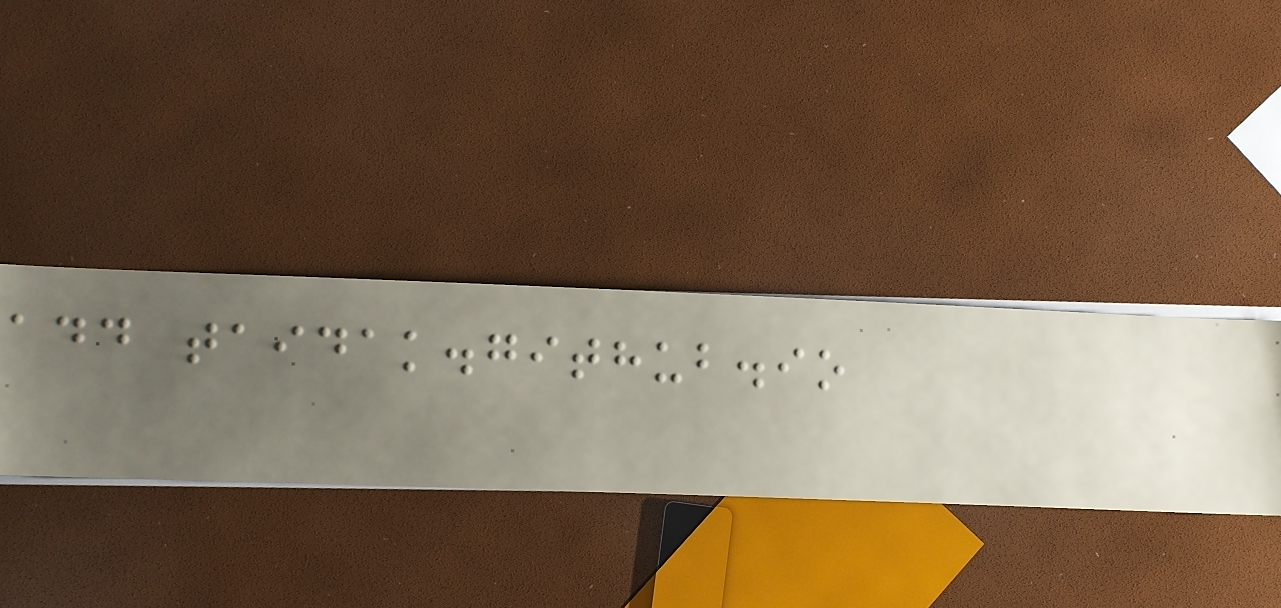add taidak.github.io
